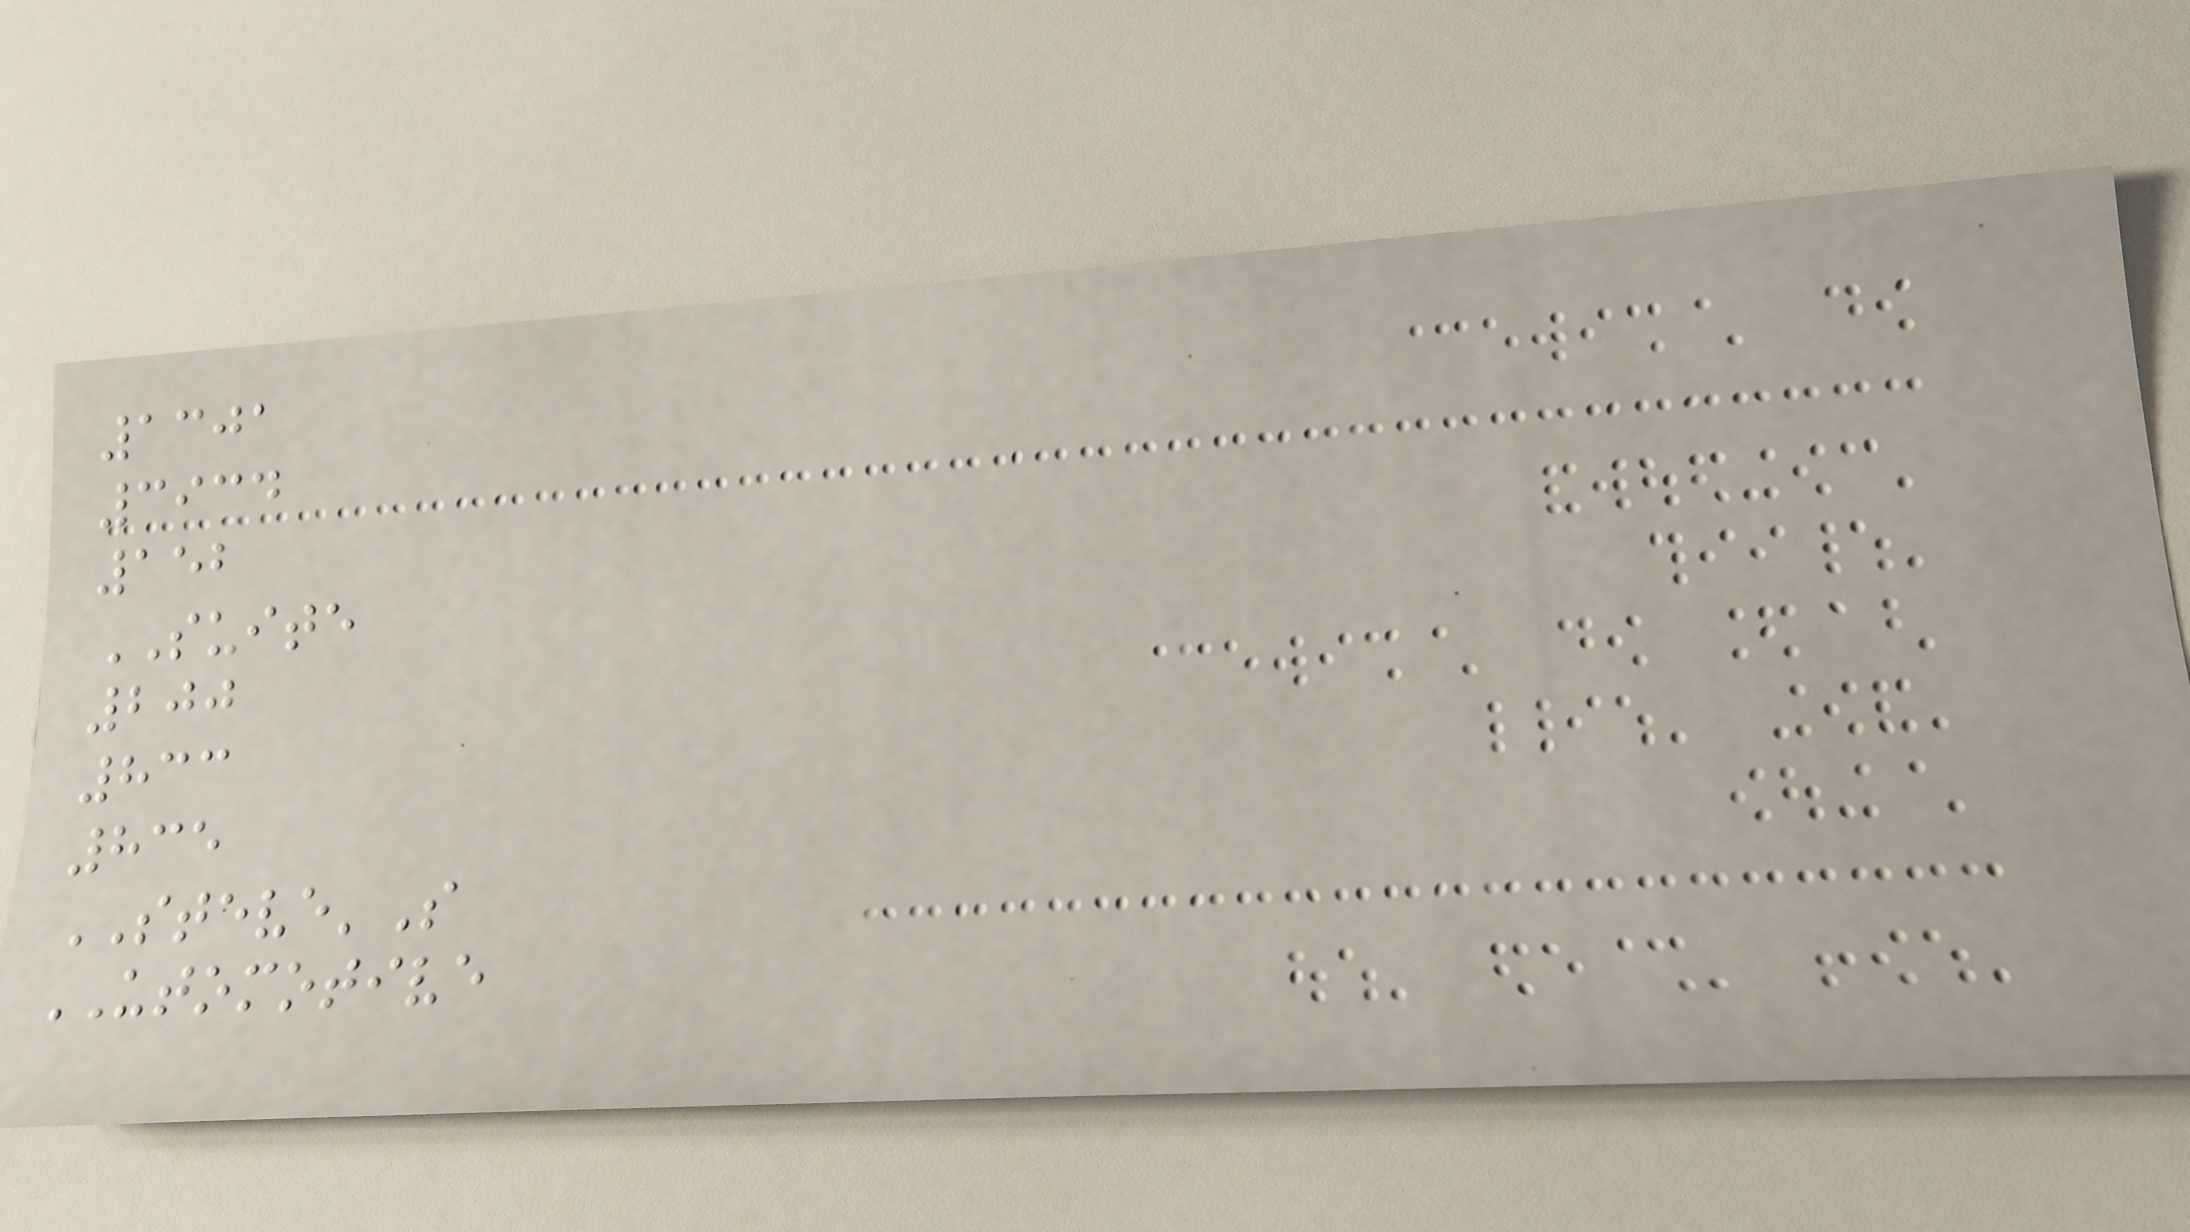1301
3934
152
SUITE
200
833
835
STEVE'S
UTOMOTIVE
